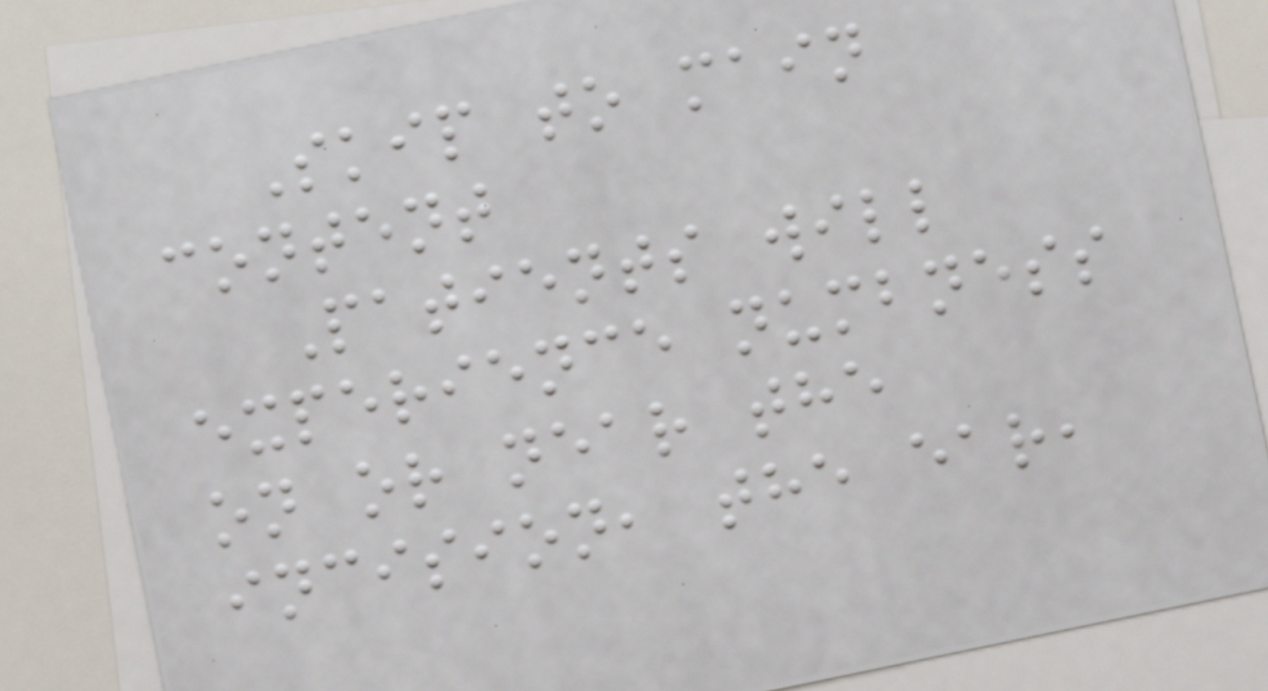Skip to main
content
Patients will
experience numbness
on or near the
incision, the ear,
